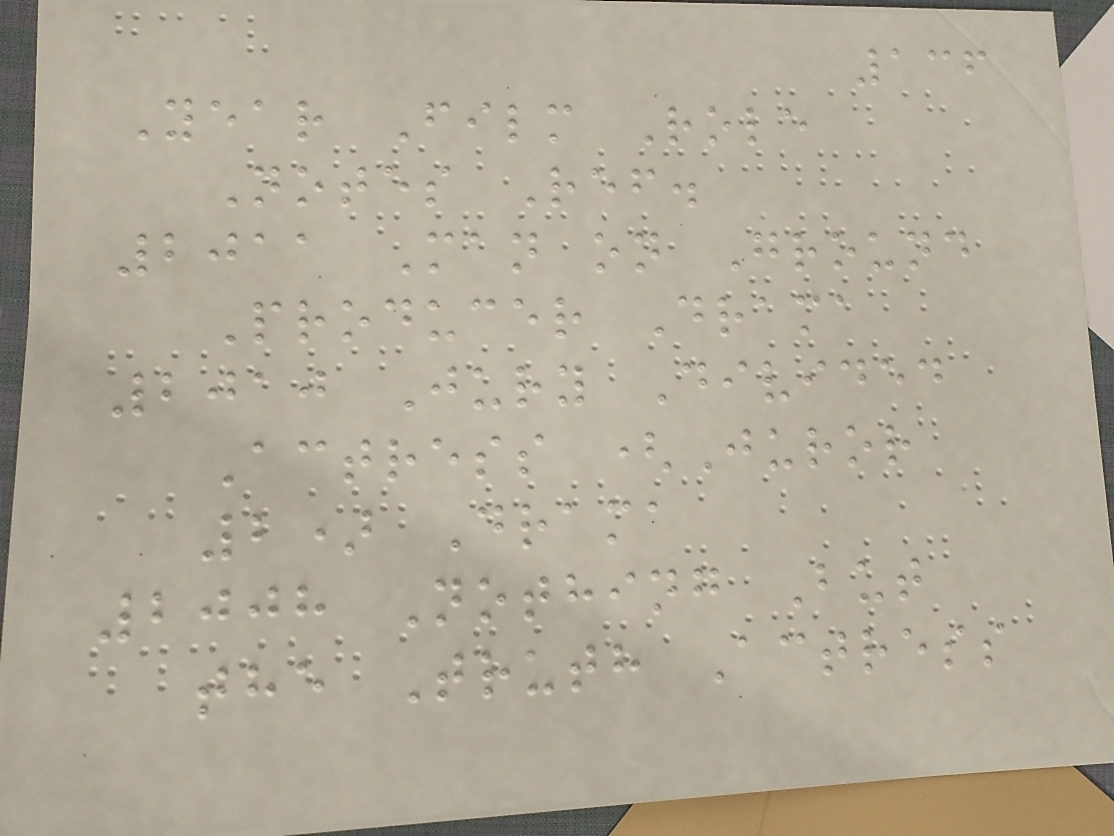136
Year Film Role
Notes Ref.
2011 Man on Ground
Producer Drama
2010 Jury Divided
Actress (Juror
2) Drama
2008 Nothing But
the Truth Actress
